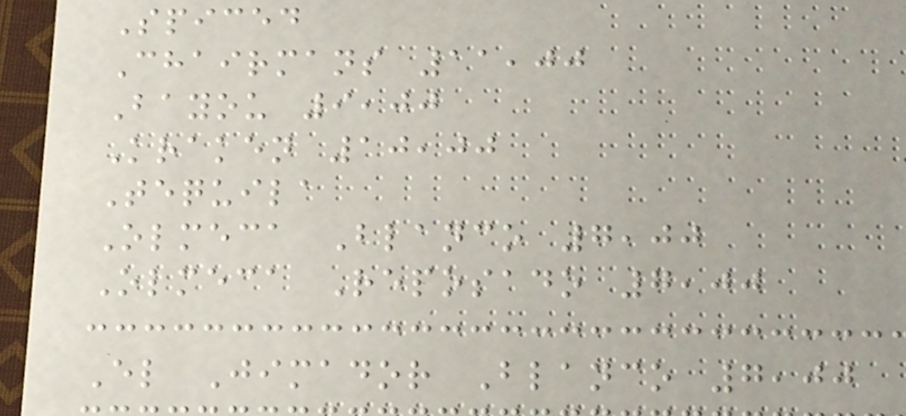Spiced
Chairmans 11,00
Bayou 9,00
Kraken 10,00
Tequila
Olmeca Blanco 7,00
Olmeca Reposado 7,00
El Jimador Blanco 7,00
